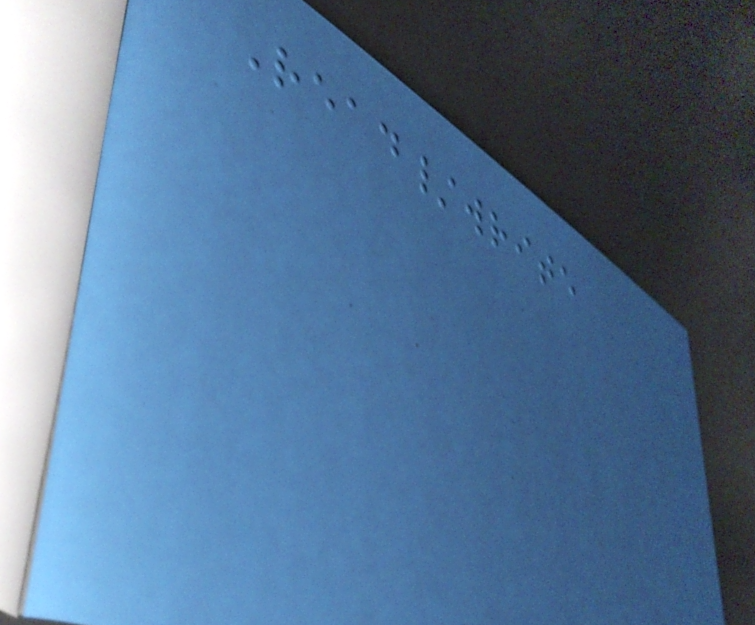Read/write
